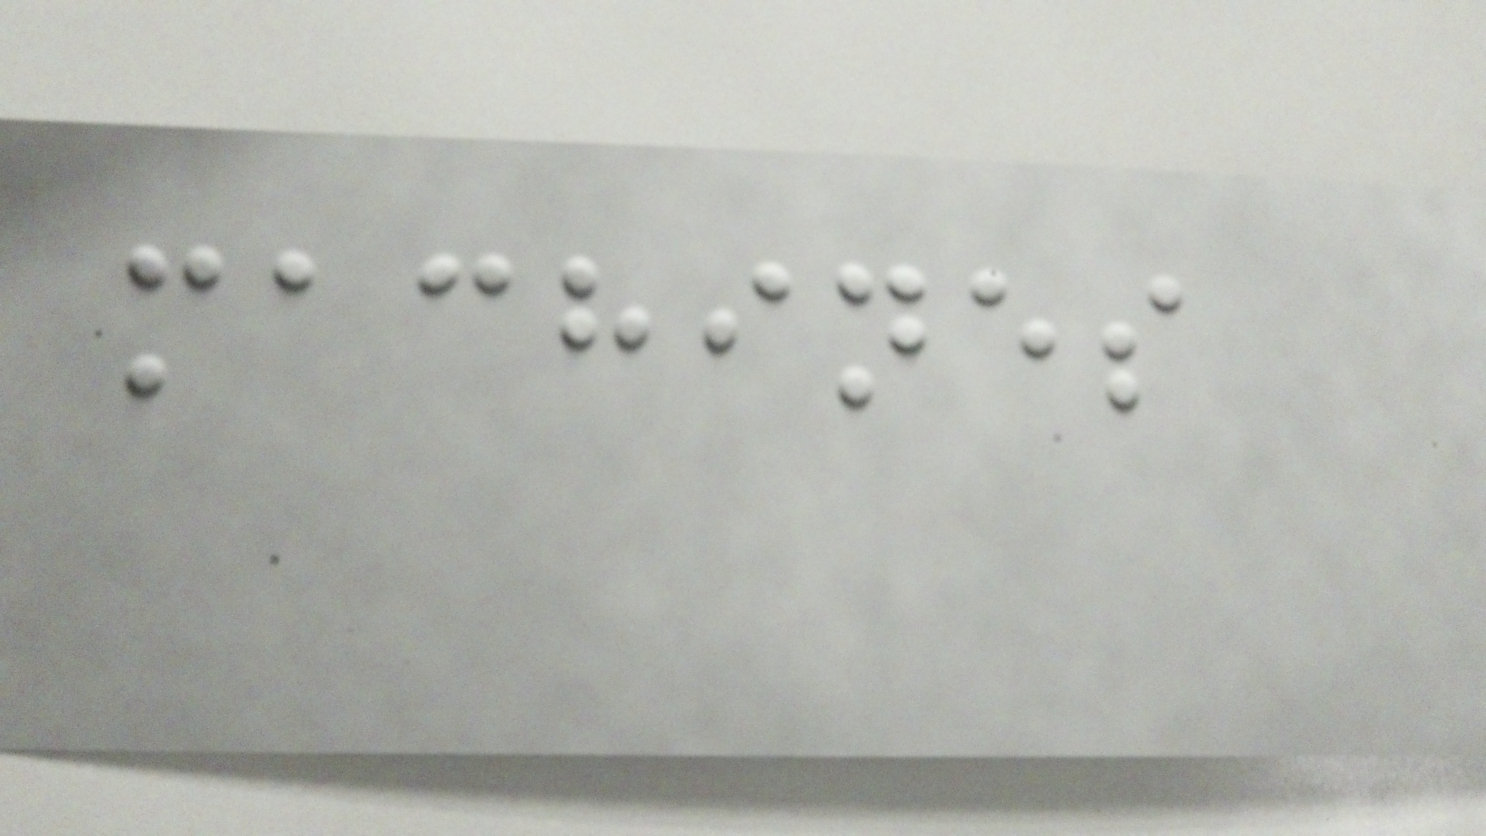machines
